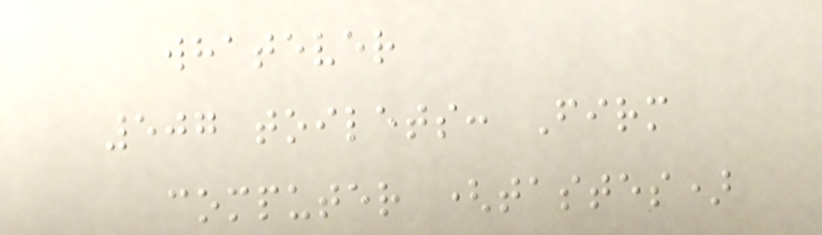whatever
507 toilets: Firm
computer (tastes)
